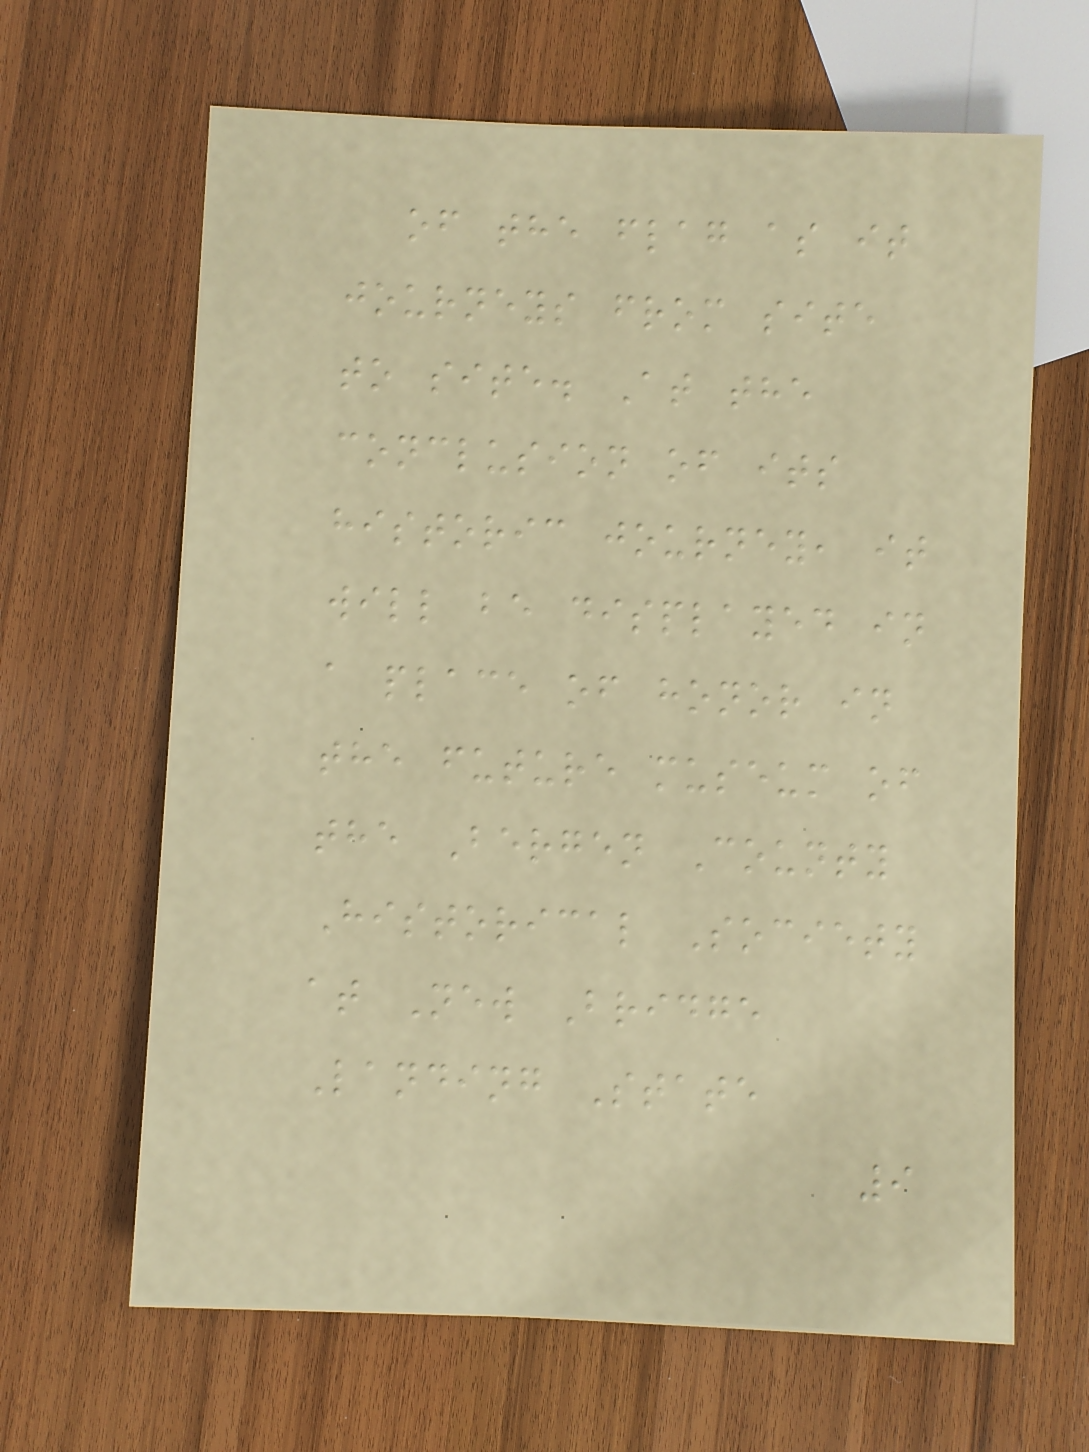of the flag as it
journeys from site
to site. At the
conclusion of its
historic journey, it
will be displayed in
a place of honor in
the future museum of
the Bergen County
Historical Society
at New Bridge
Landing State
9
